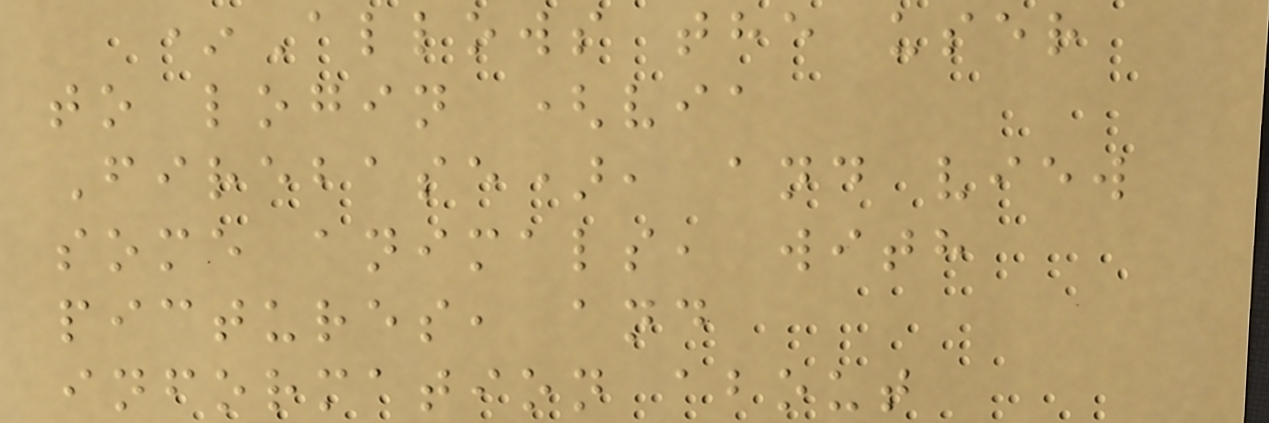*Allows the user
to login (via
Firebase), and view
some animals, with
pictures, and
information about
